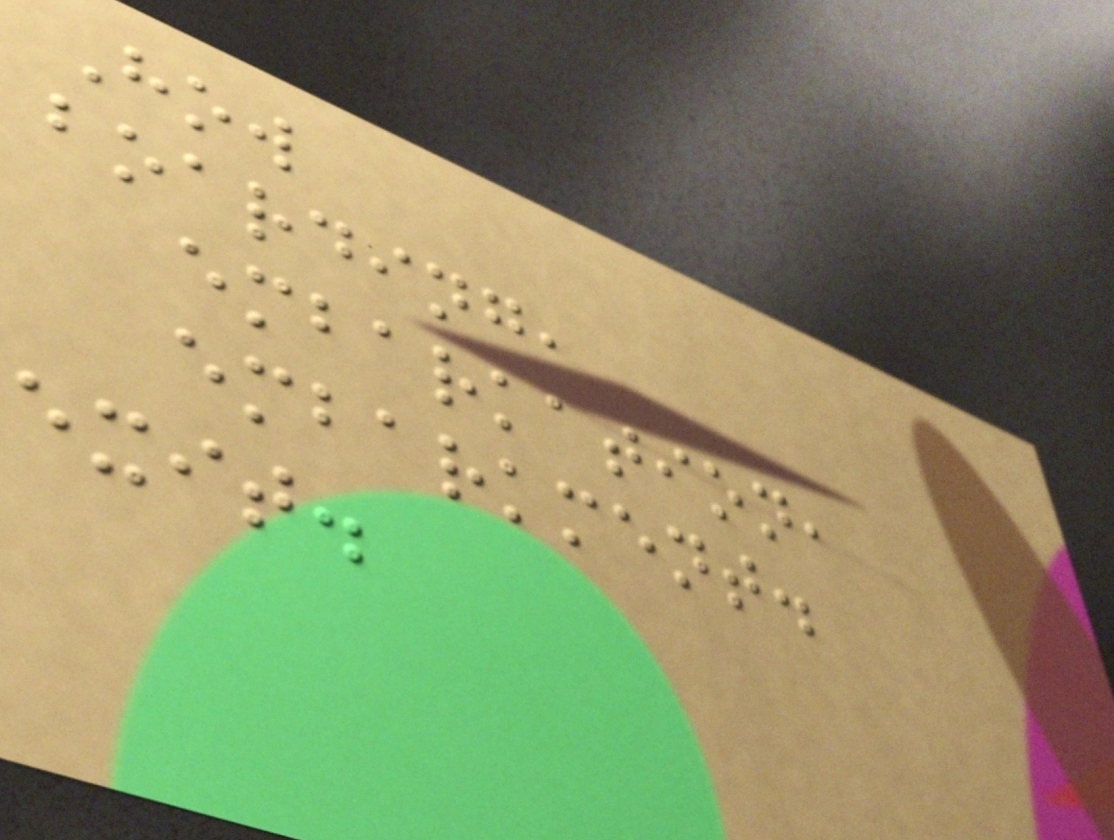How
boarding,
embarkation,
embarkment.
exit.
